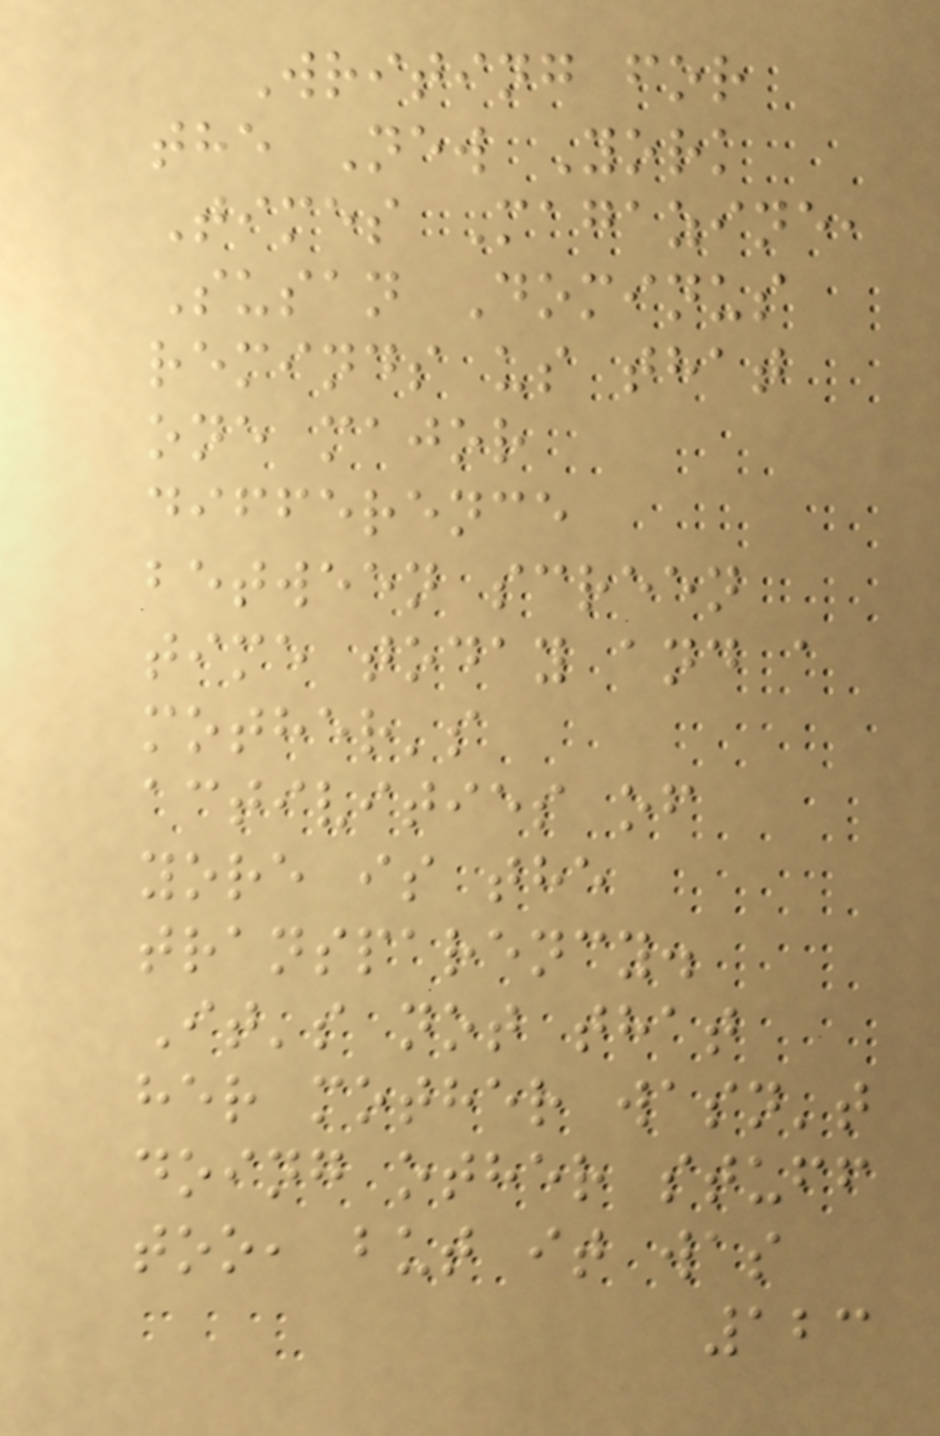Writing for
the New York
Times Magazine,
Susan Dominus
reminds us that
one major
difference
between screen
time today and a
mother's
activities of
yore is the
transparency.
It's not that
her mother wasn't
doing other stuff
too, but it was
123
